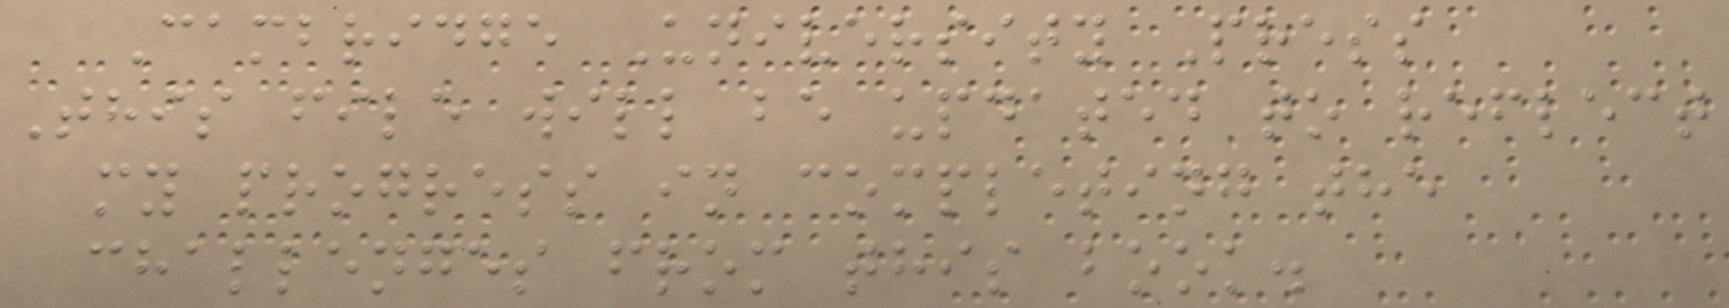Cambridge University Press
This file will be updated to reflect
my progress in completing the
challenges from this book.
